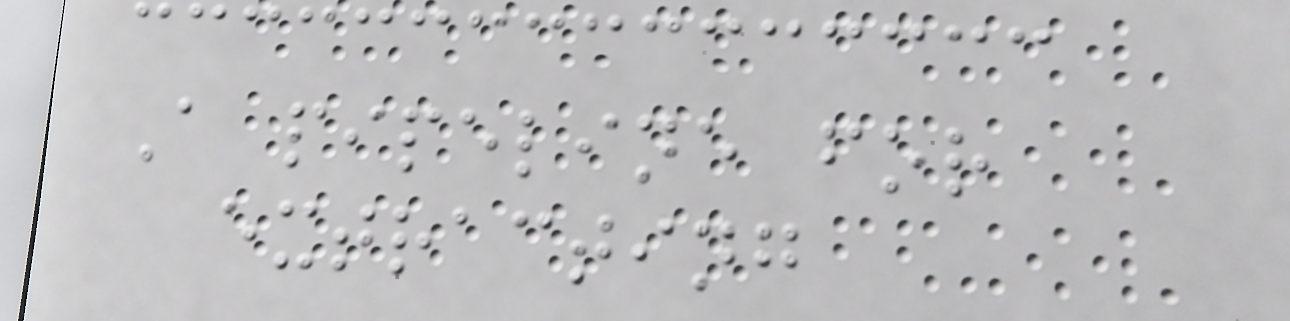A pipeline for
extracting
